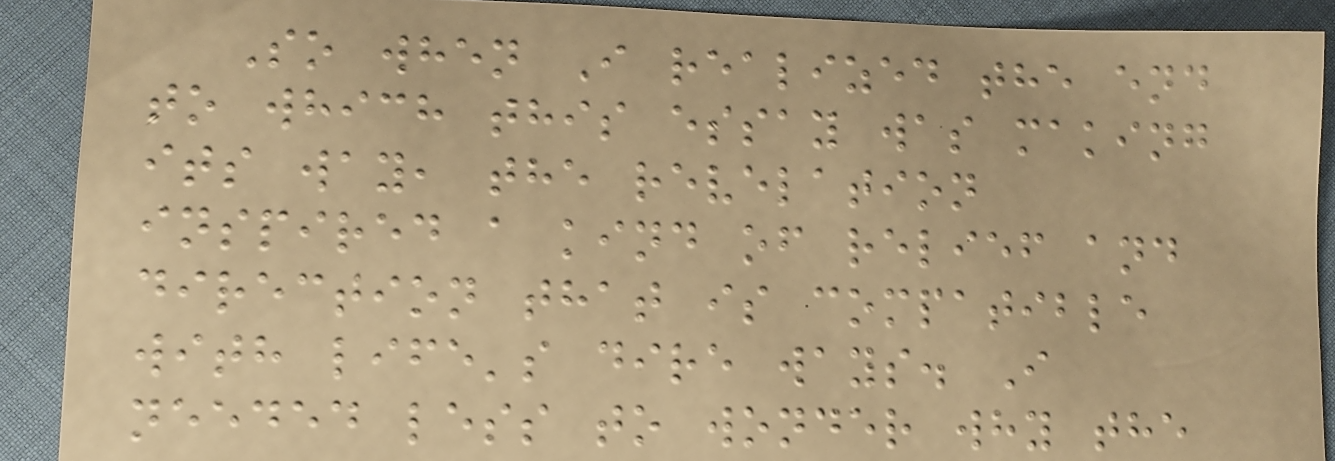So when I realized the end
to which this essay was making
its way, the revelation
inspired a kind of relief and
direction that is compatible
with life's dire ways. I
needed less to wonder why the
